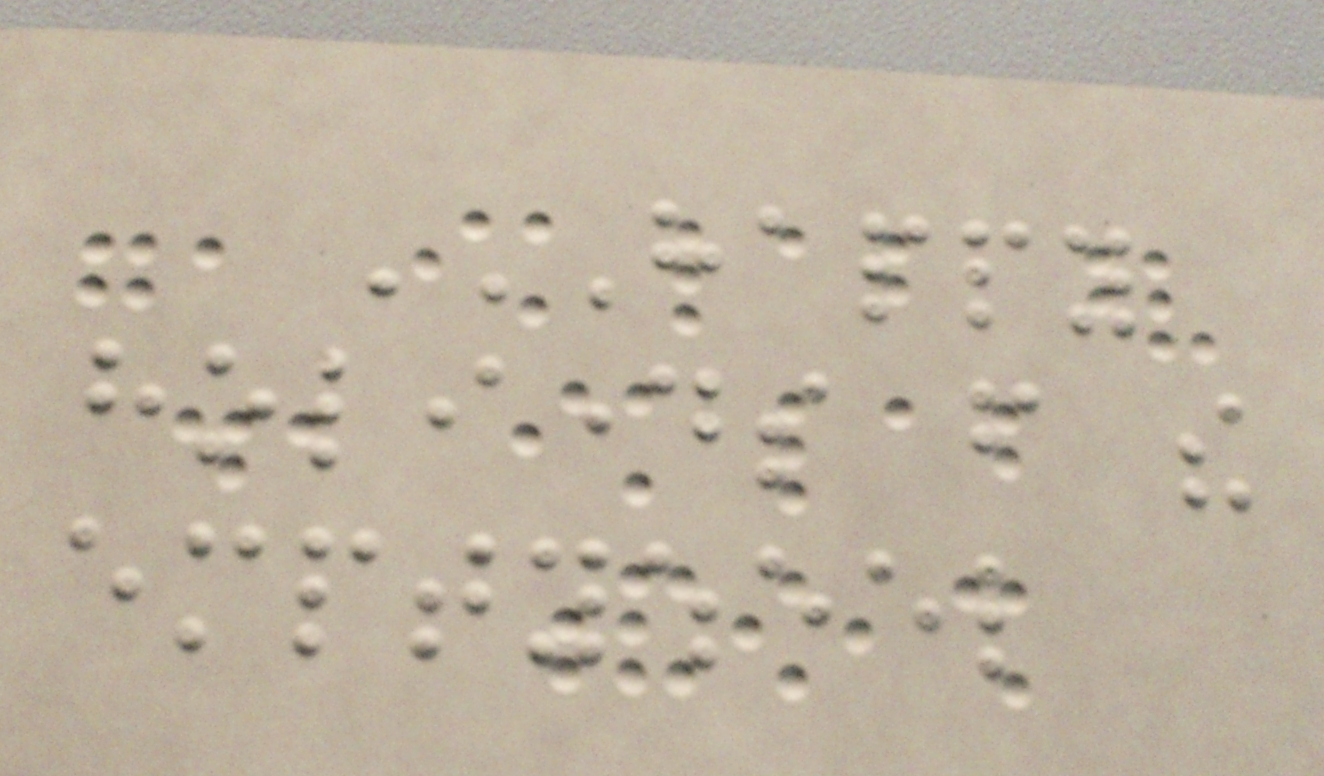HAPPY
HOLIDAYS FROM THE
EMPTYWHEEL
